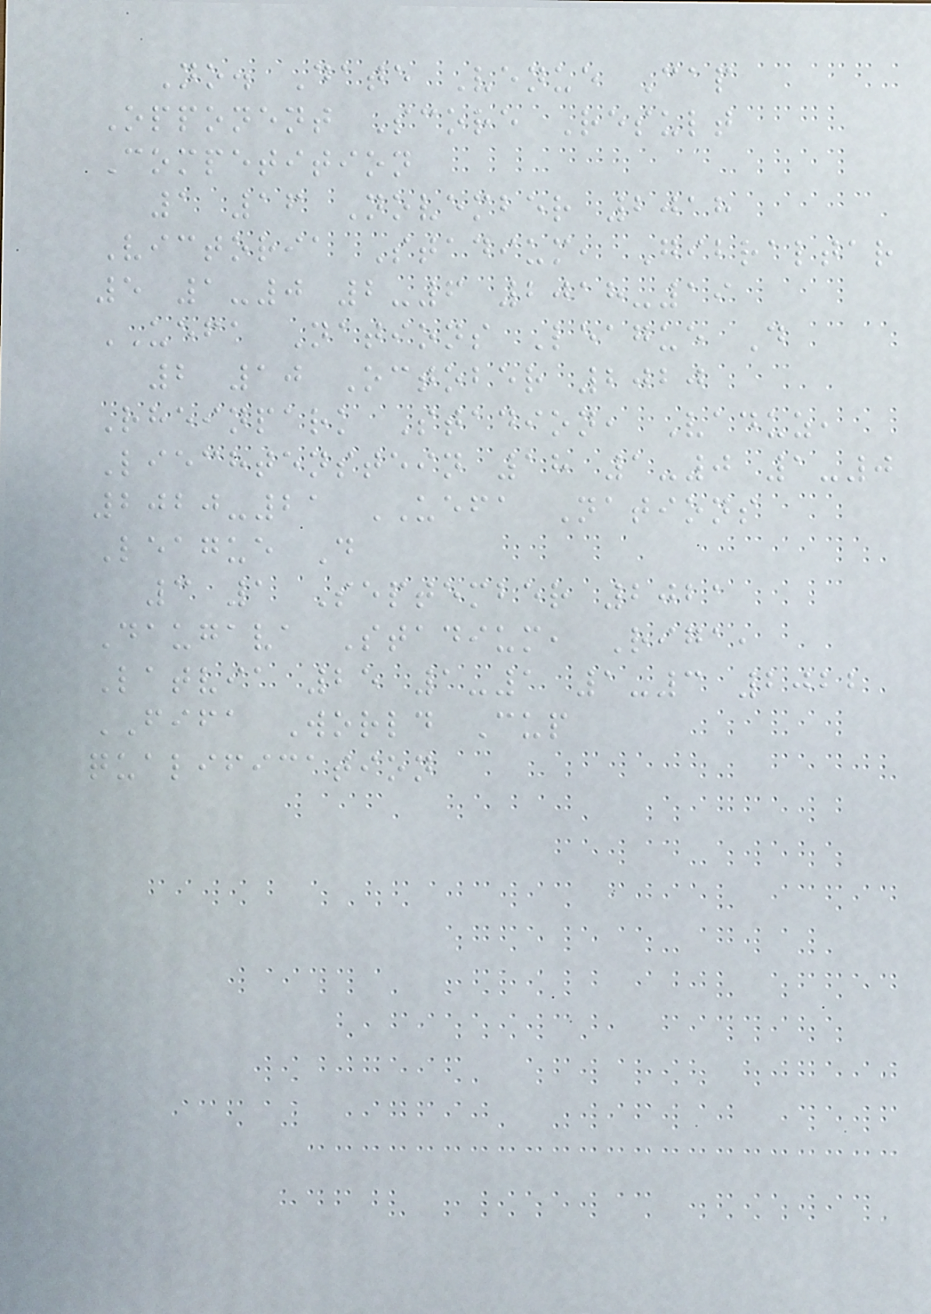No. Date Venue Cap
Opponent Score Result
Competition
1 16 November 2018
Victoria Stadium, Gibraltar
5 1-0 2-6 2018-19
UEFA Nations League D
2 10 October 2020
Rheinpark Stadion, Vaduz,
Liechtenstein 18 1-0 1-0
2020-21 UEFA Nations
League D
3 1 September 2021
Daugava Stadium, Riga,
Latvia 25 1-1 1-3 2022
FIFA World Cup
qualification
